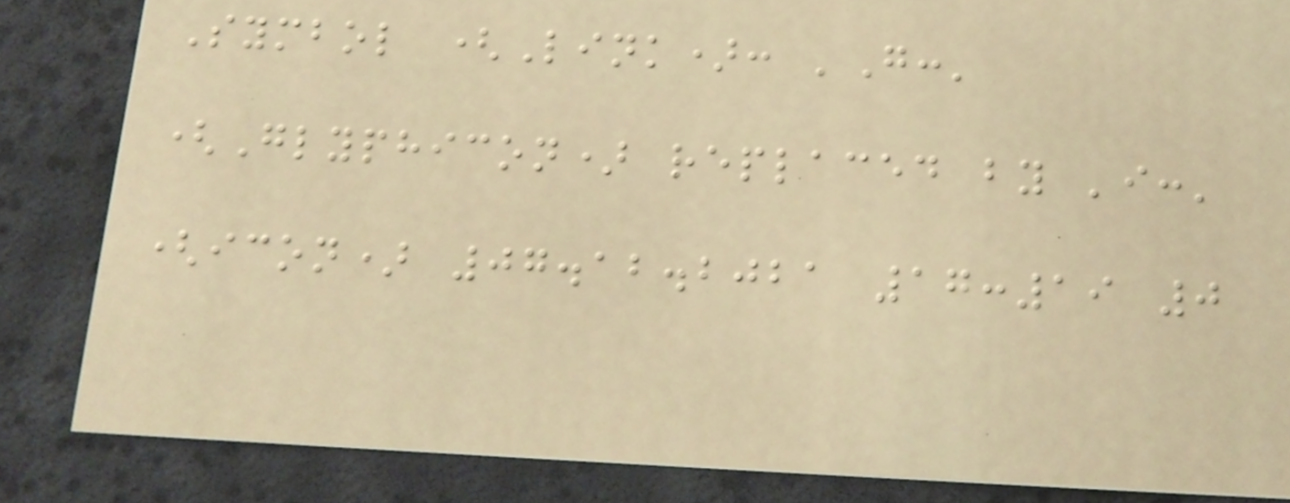Symbol (Link): 'G:'
(Glyphicon) replaced by 'i:'
(icon) 07.12.2021 17:19 0
